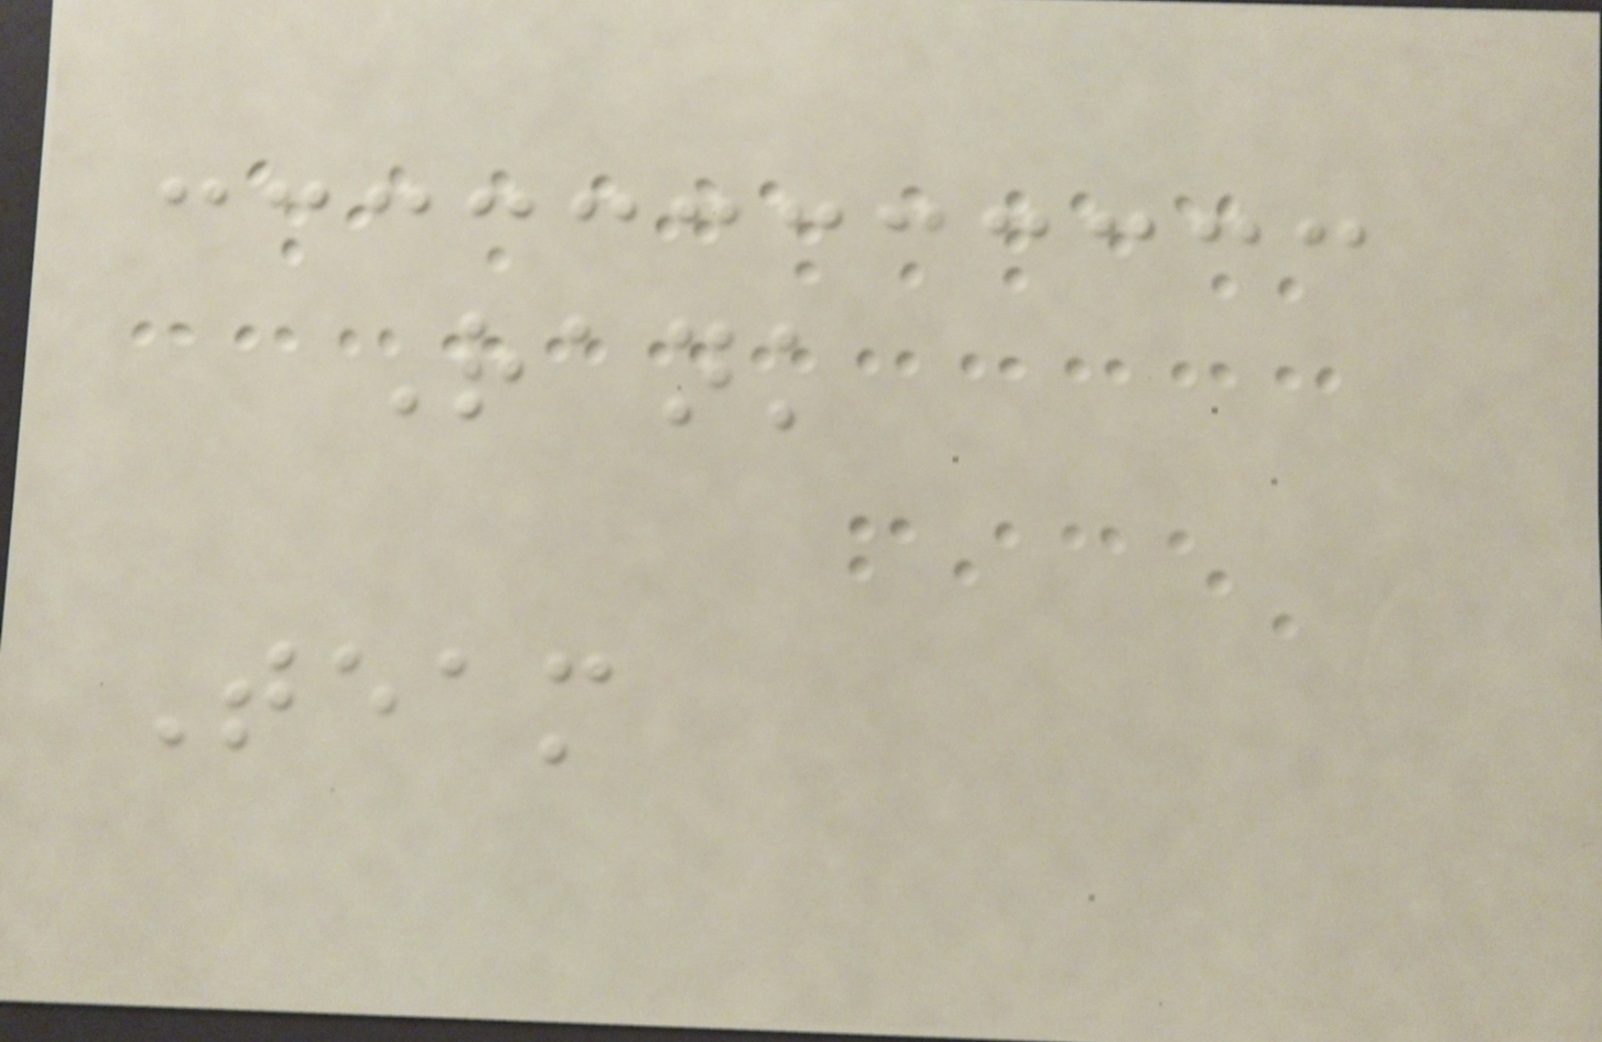Rank
Team
